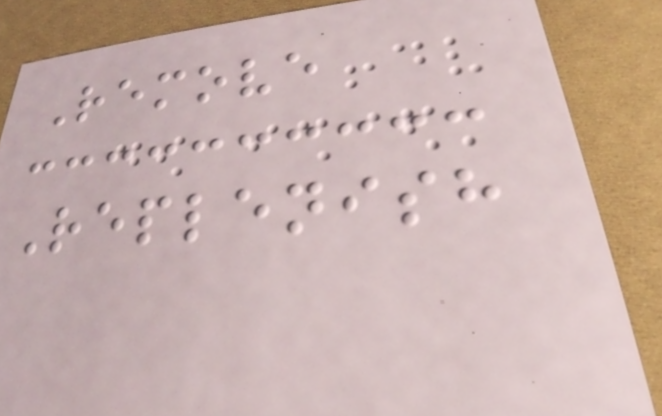Remove
Replenish
